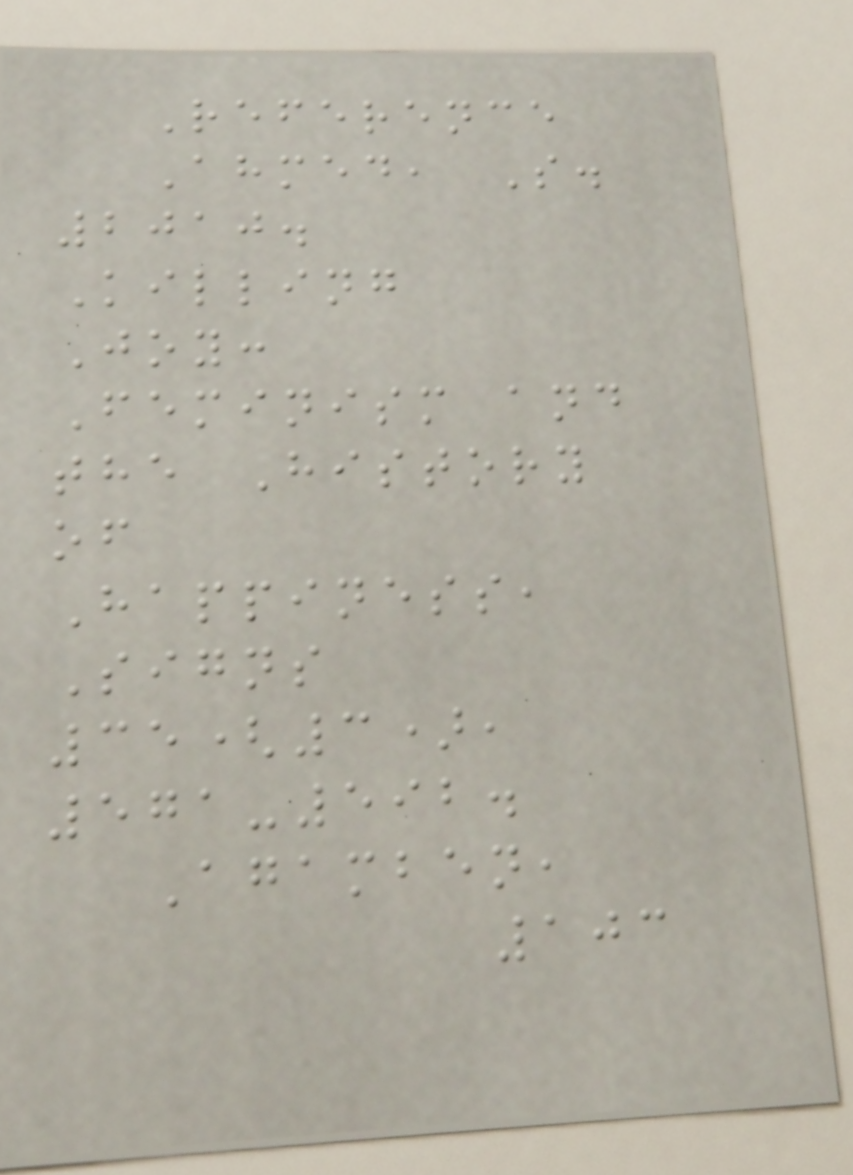Reference
Ahmed, S.
2010.
Killing
Joy:
Feminism and
the History
of
Happiness,
Signs
35(3),
571-592.
Agamben,
103
